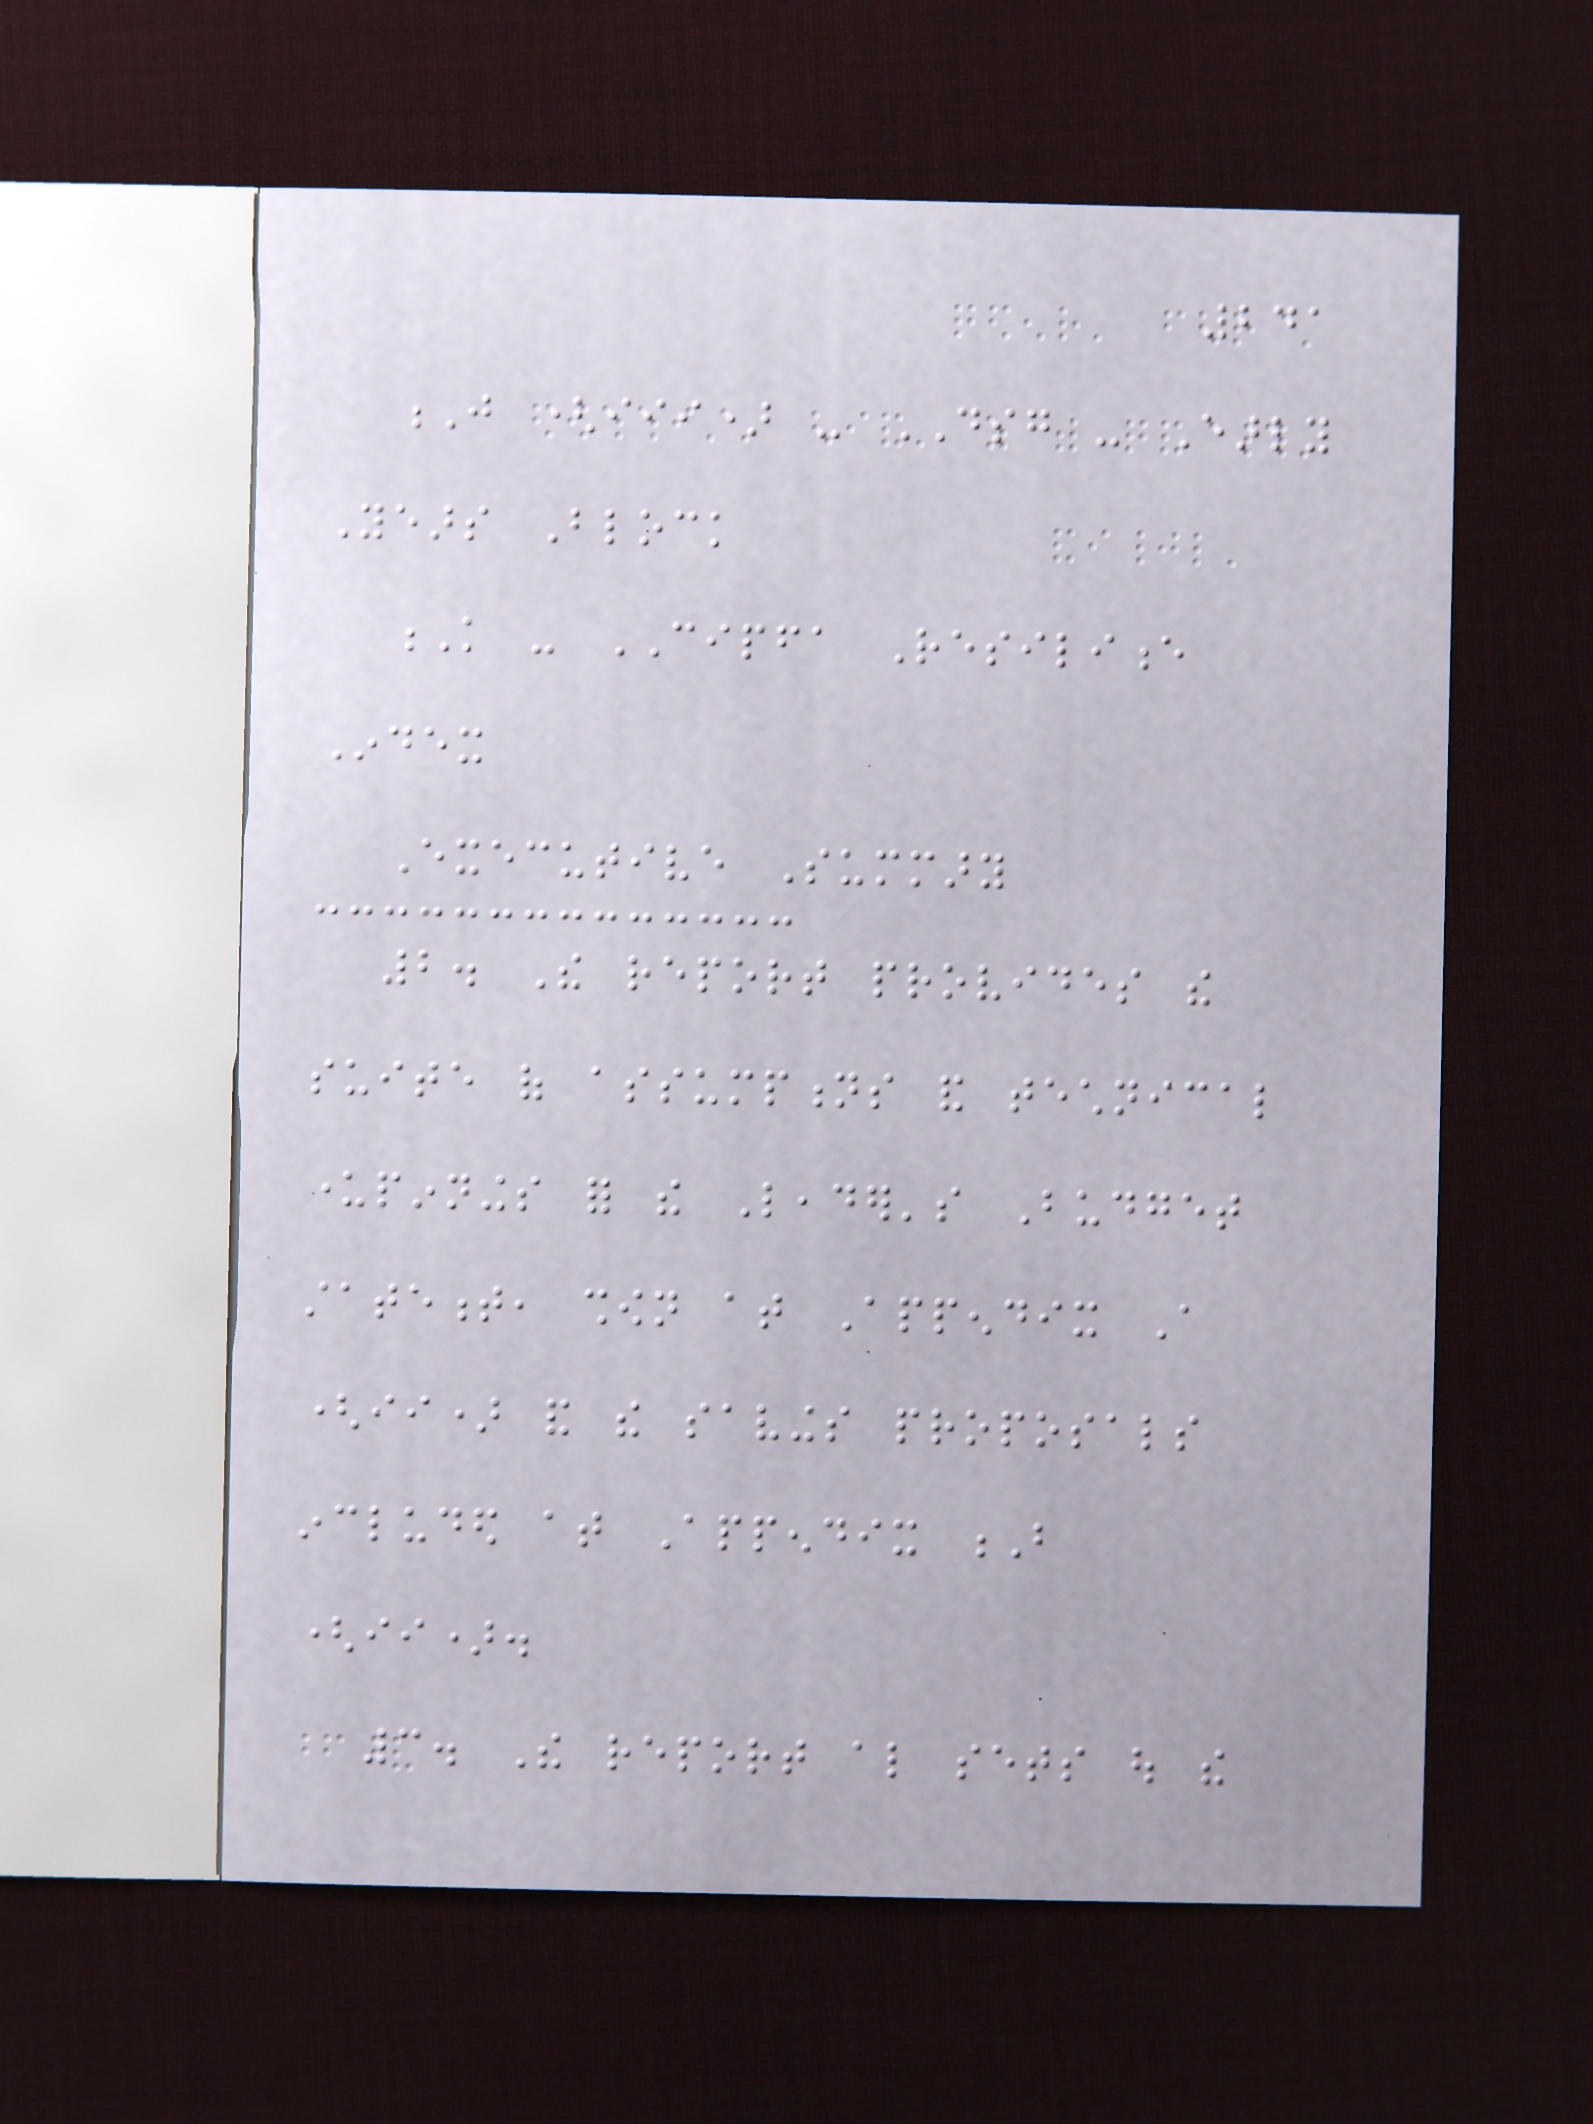241
J (iii) - DSG - Early
Years Block
K - CIPFA Resilience
Index
Executive Summary
2. The report provides the
suite of assumptions and technical
underpinnings for the Leader's Budget
statement, shown at Appendix A
(ii) and the savings proposals
included at Appendix B
(ii).
3. The report also sets out the
